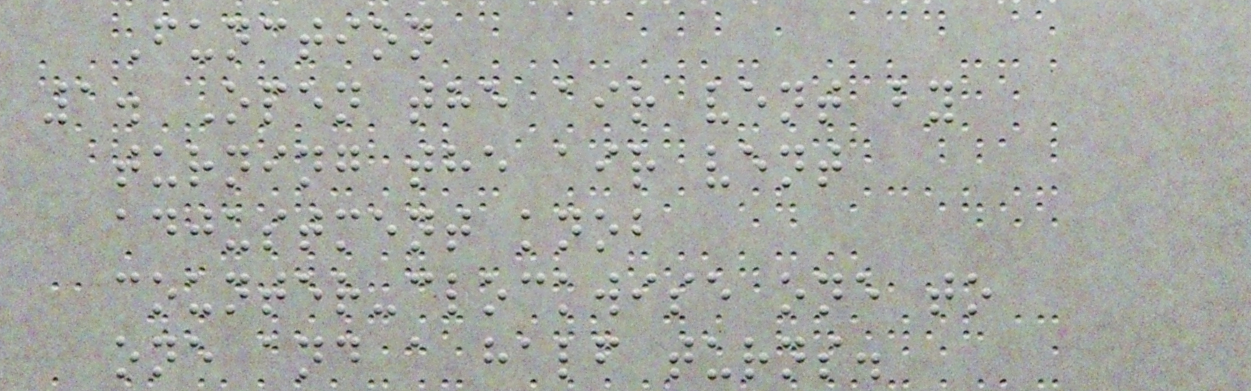Function
1. Open the air vent by
turning the air vent
adjustment knob
counter-clockwise one to
one and a half turns.
